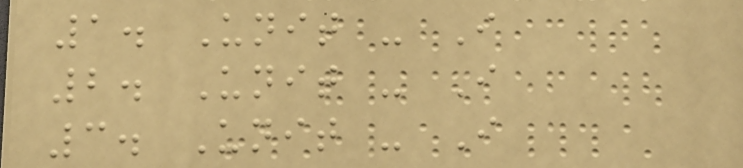1. Unit - I
2. Unit - I
3. Unit - I
